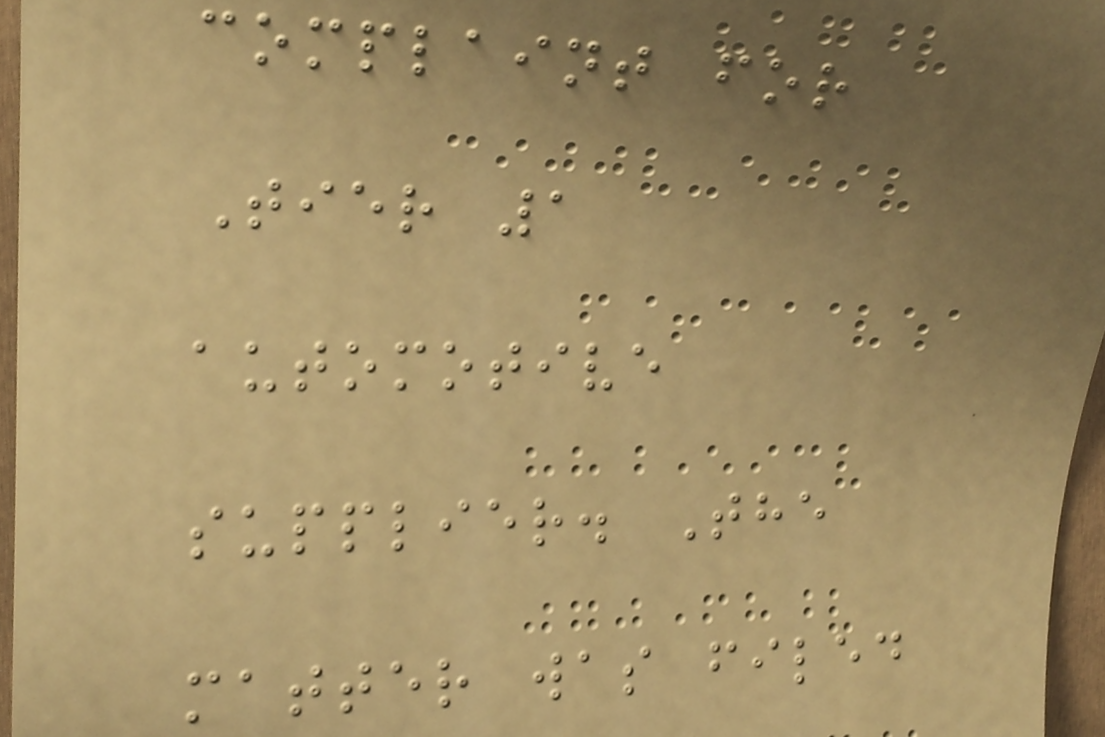complaint for
Tier 1
automotive
supplier. The
matter was filed
